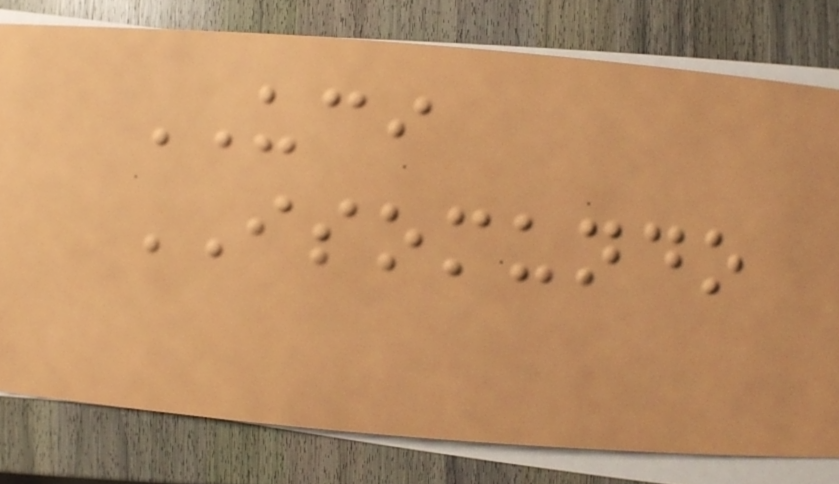UCI
ISOMUNDO
